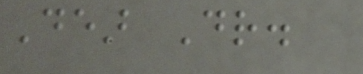Dear Dr.
